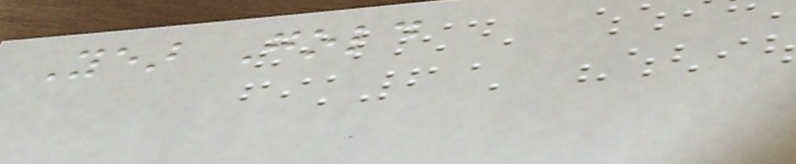Year Gold
